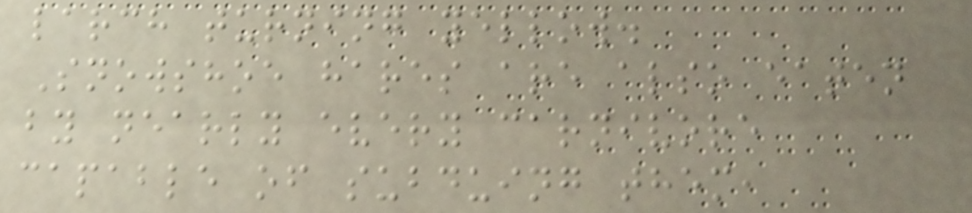larch turning yellow.
Snowshoe hares are also eaten
by nearly every carnivore
capable of subduing them,
